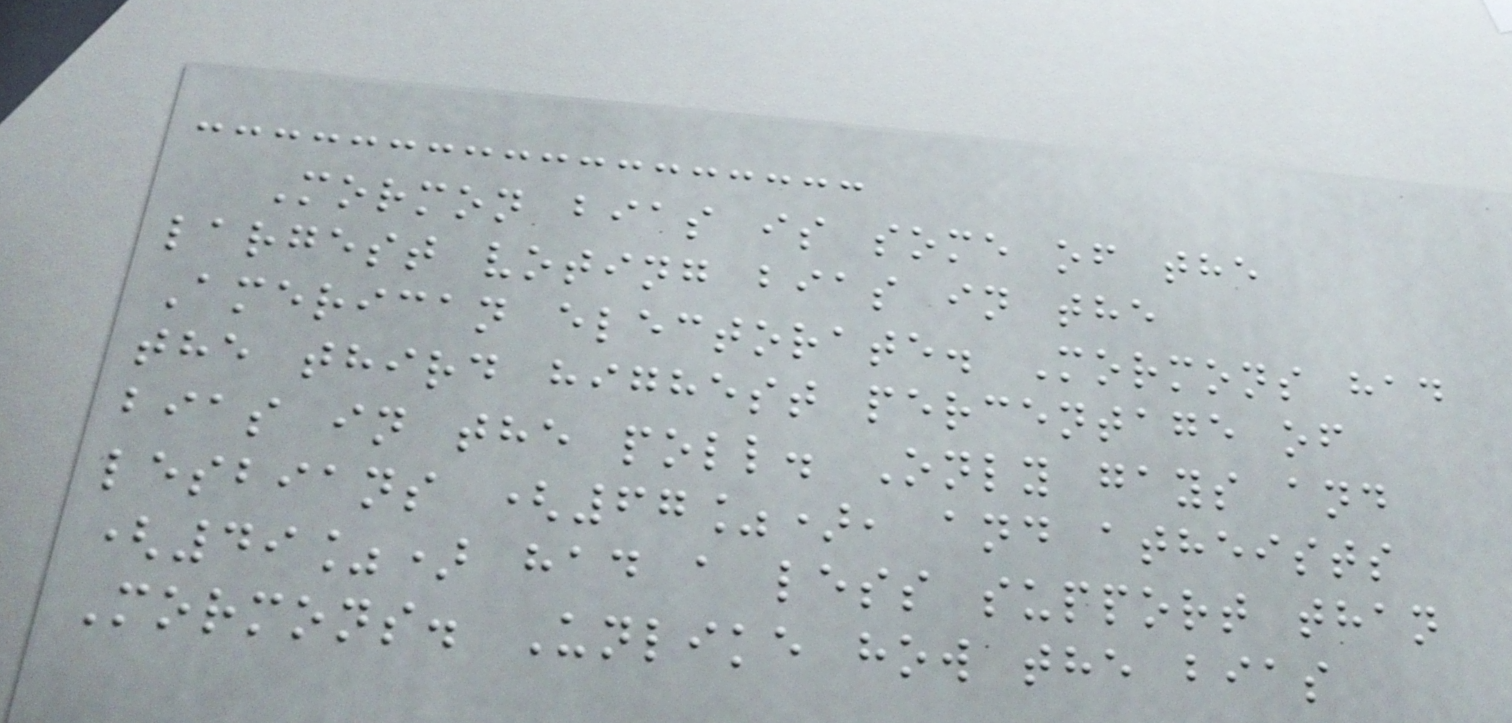Mormon bias is some of the
largest voting bias in the
American electorate. Mormons had
the third highest percentage of
bias in the poll. Only gays and
lesbians (67%), and atheists
(49%) had a less support than
Mormons. Unlike how the bias
